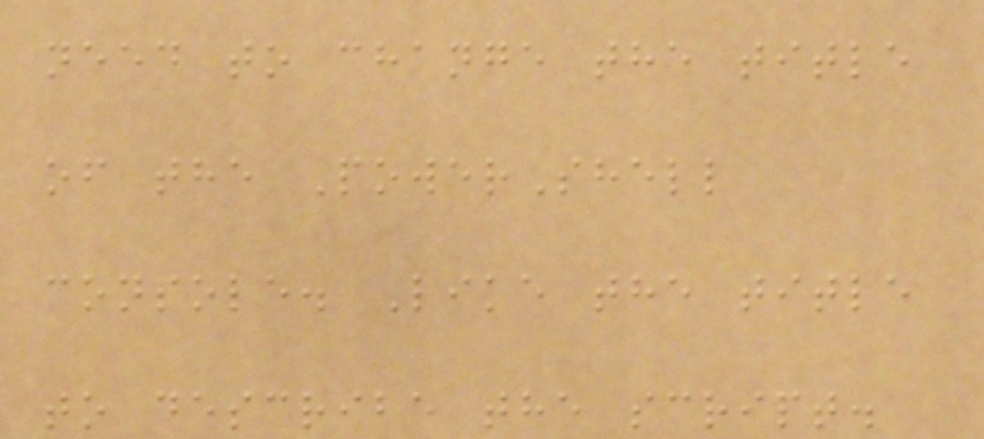need to change the title
of the PowerShell
console. Like the title
to describe the script.
